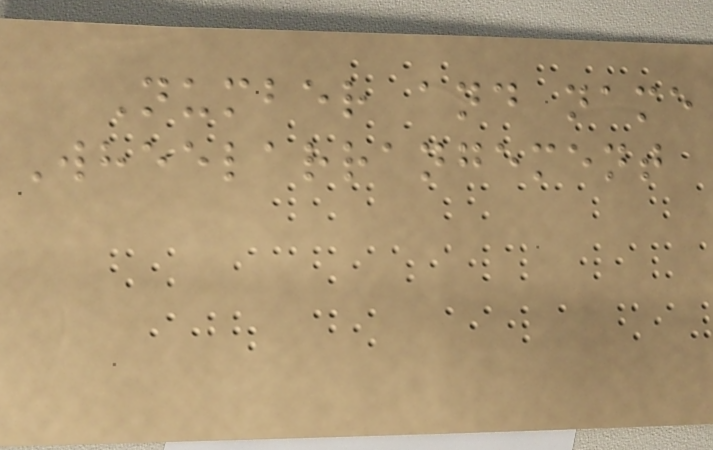Number and name
Wheelarrangement
